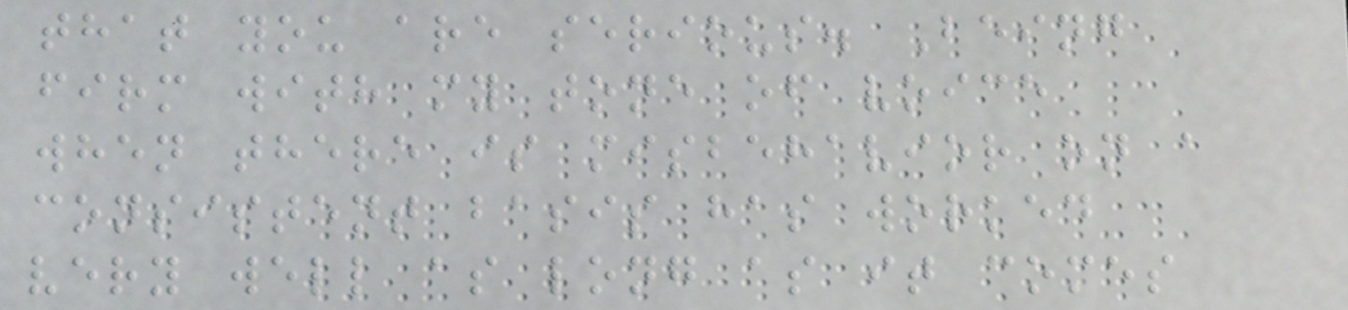that you are serious. Being
firm with my tone of voice
when there is misbehavior on a
consistent basis has worked
very well as long as it comes
